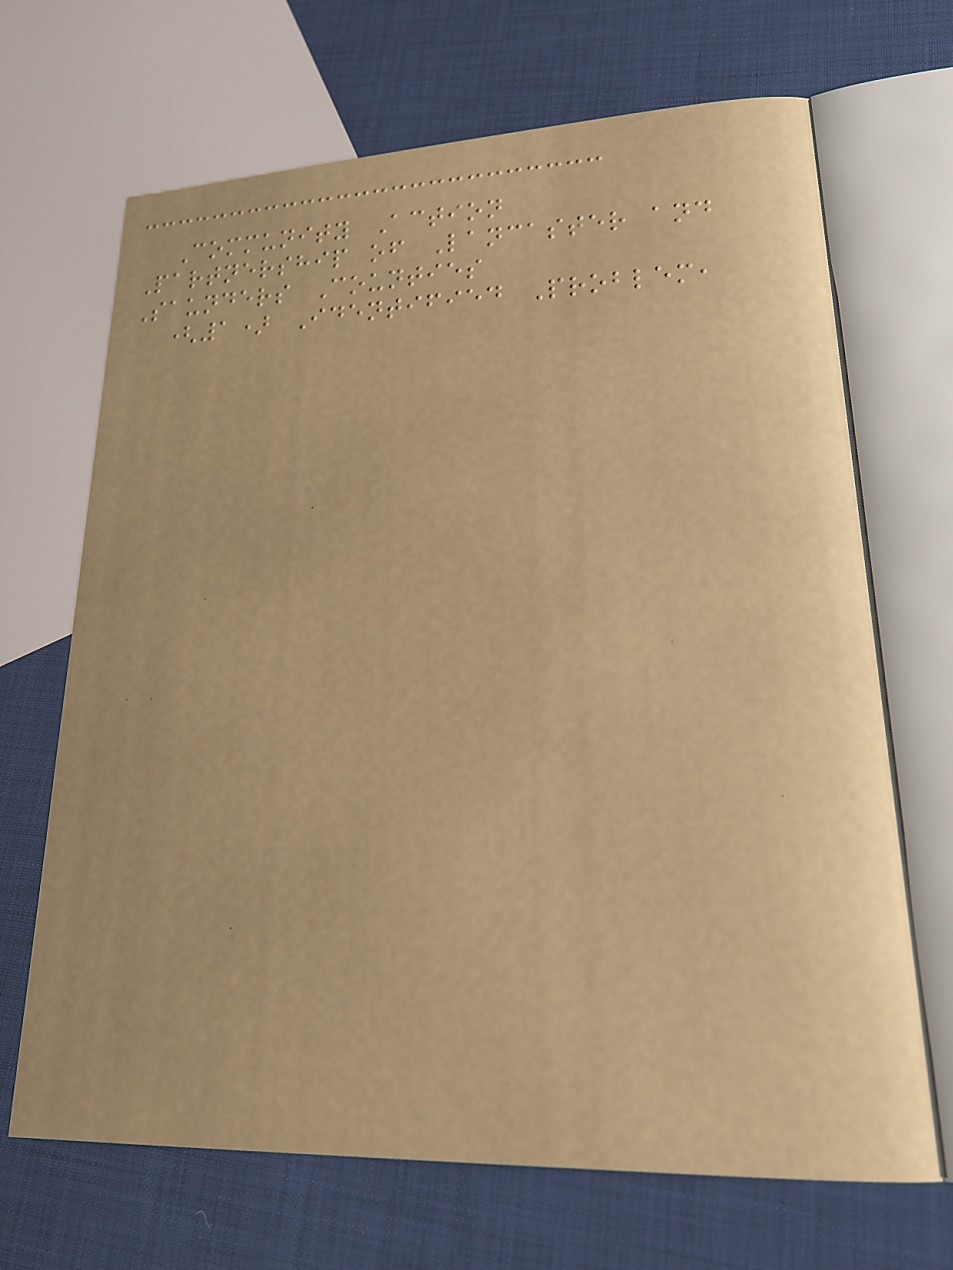Community Action
Partnership of Lancaster and
Saunders Counties
(1) Identified Problem,
